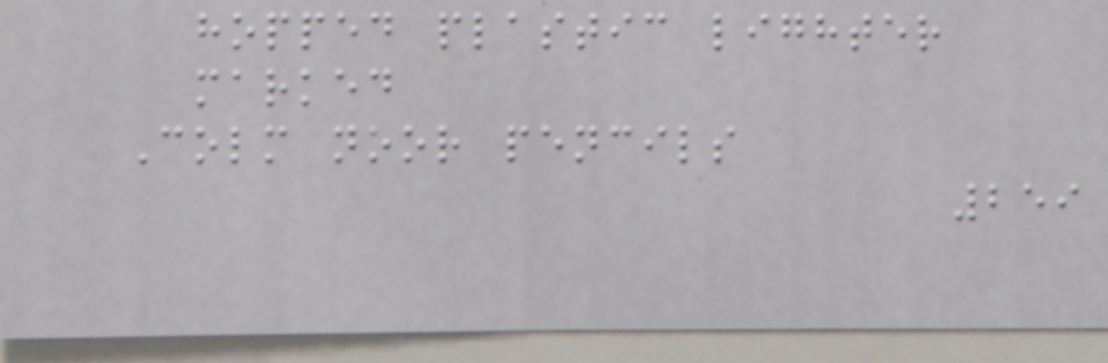hopped plastic lighter
marked
Colm noor pencils
259
